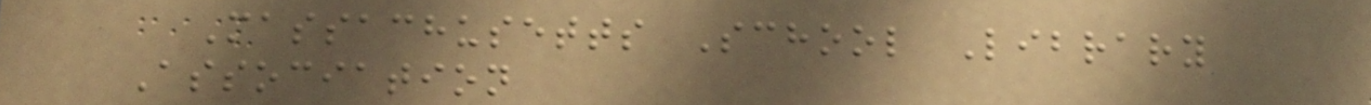Massachusetts School Library
Association
